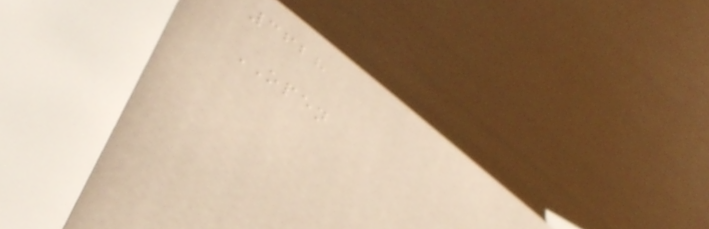3628
OPEN
